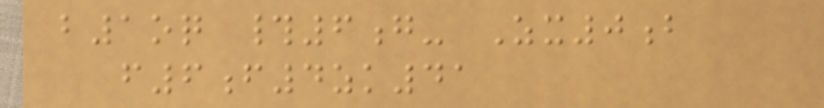b1oq #6g- Zx0b
f6f4zk41
